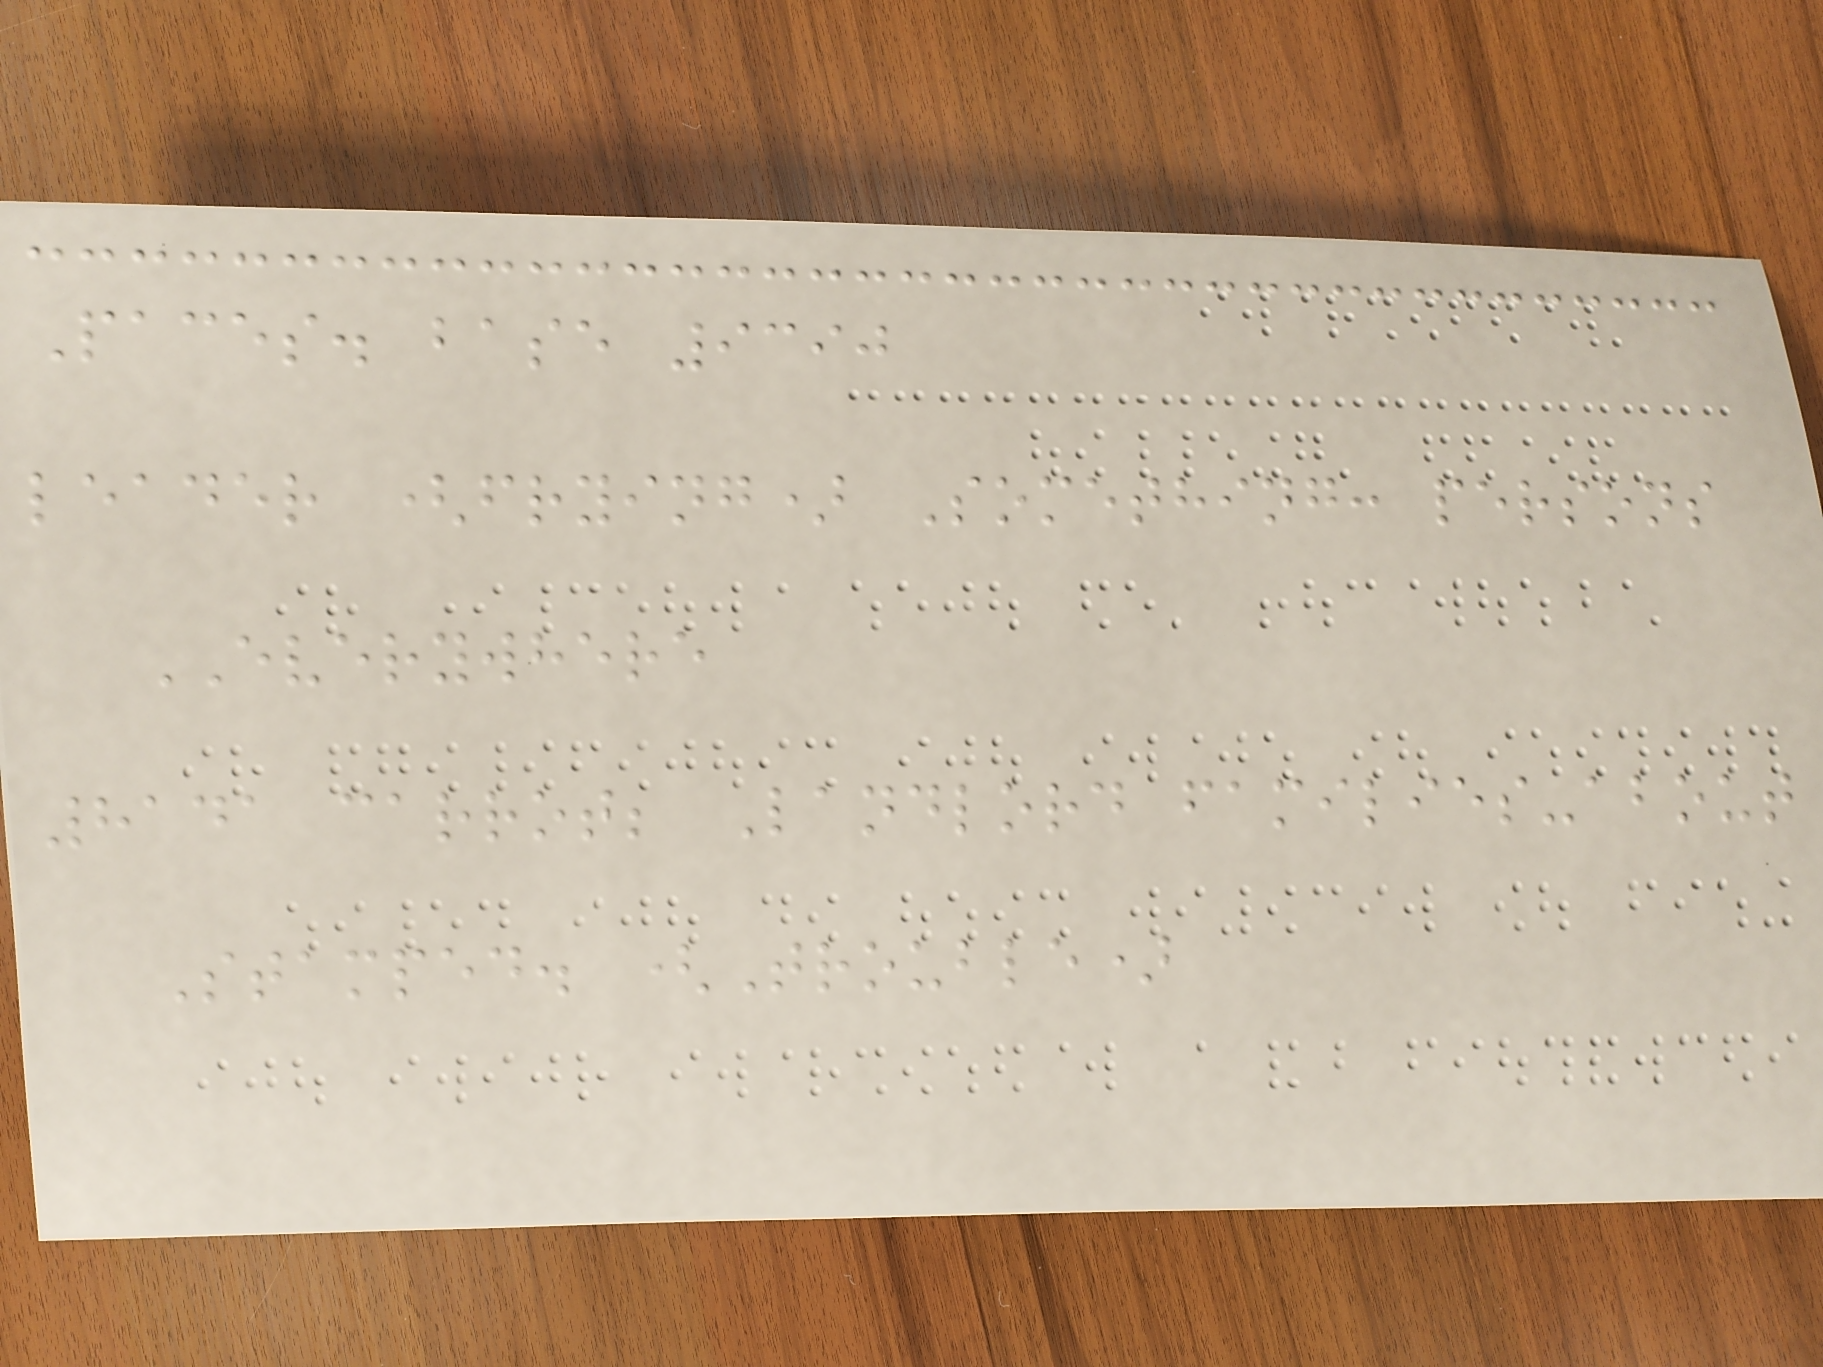Paces. base 9390
leader (frying) Something: persons
EVERYWHERE
8141 carrot; Landlord families-about
Stamped. (Trouble)
